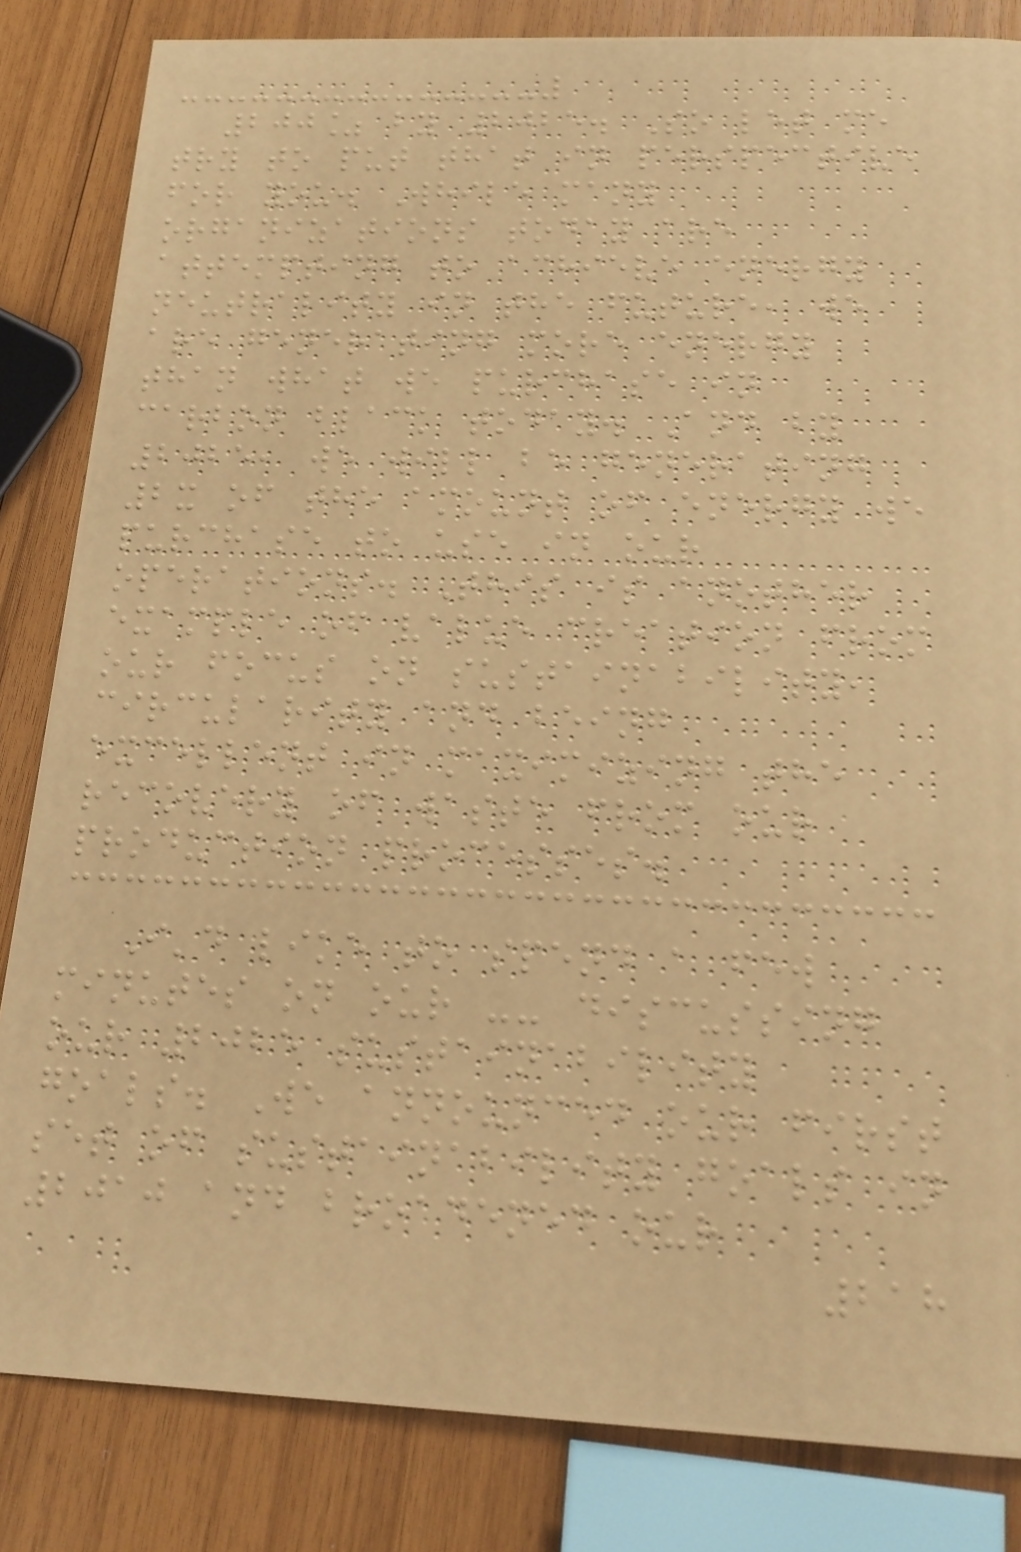200% by 2025. So let me
try to put that in perspective
for you. While many
organizations today are
attempting to achieve energy
neutrality in the future, we
are generating more energy
than what we purchase in
carbon black today. And by
2025, we will be generating
2x of the amount of energy we
purchase to use in our
operations. This is another
example of value creation from
our focus on sustainability,
circularity and being
excellent in maximizing the
recovery of waste from our
production processes.
I'd like to spend a few
minutes on our -- discussing
our 2025 sustainability
goals. We announced our first
set of sustainability goals in
2010 and broadened our
218
